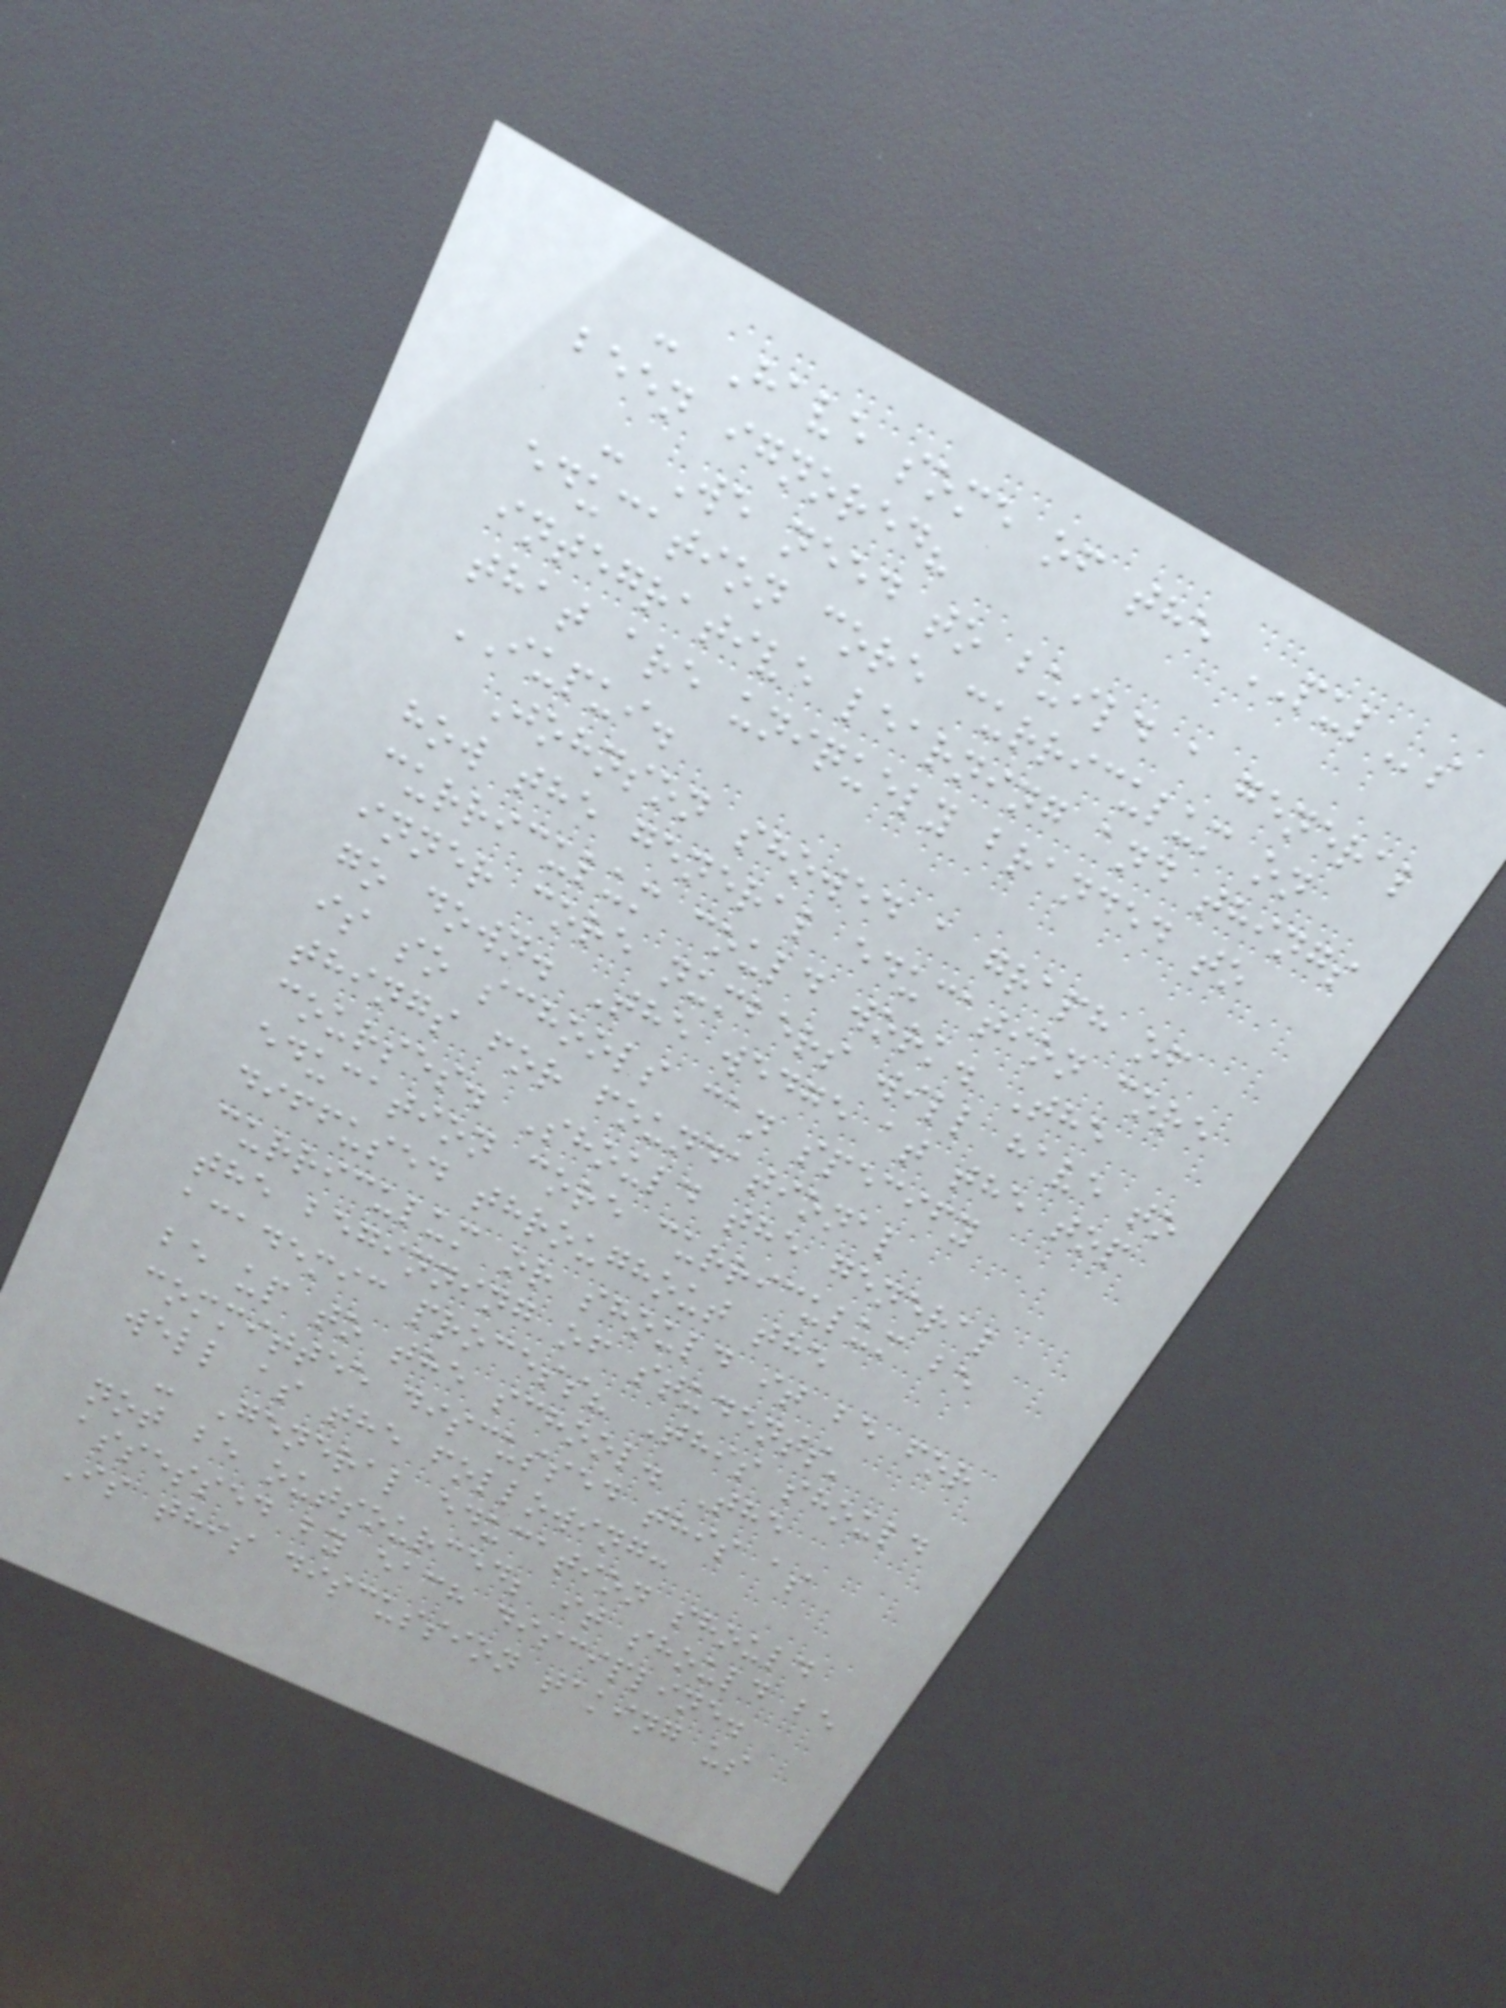- Have some of the PULs
been ignored?
- We need to build a general
education core curriculum on
integrative learning and things
that are uniquely branded to
IUPUI.
Johnson showed a graph of
how the general education core
curriculum could work. The
inner core numbers will have to
go down. The wedge at the top
is so schools can specify
things for foundational
courses. Should the general
education core curriculum be
diffused throughout the
curriculum or should it be for
the beginning of students'
academic process? This should
be up to the school. The
committee discussed this as
well as the following:
- General education should
not be outsourced; it should be
assessed by each discipline.
Is this discussion taking us
